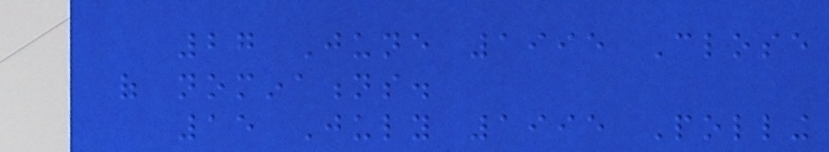27 June 1995 Close
of nominations.
15 July 1995 Polling
